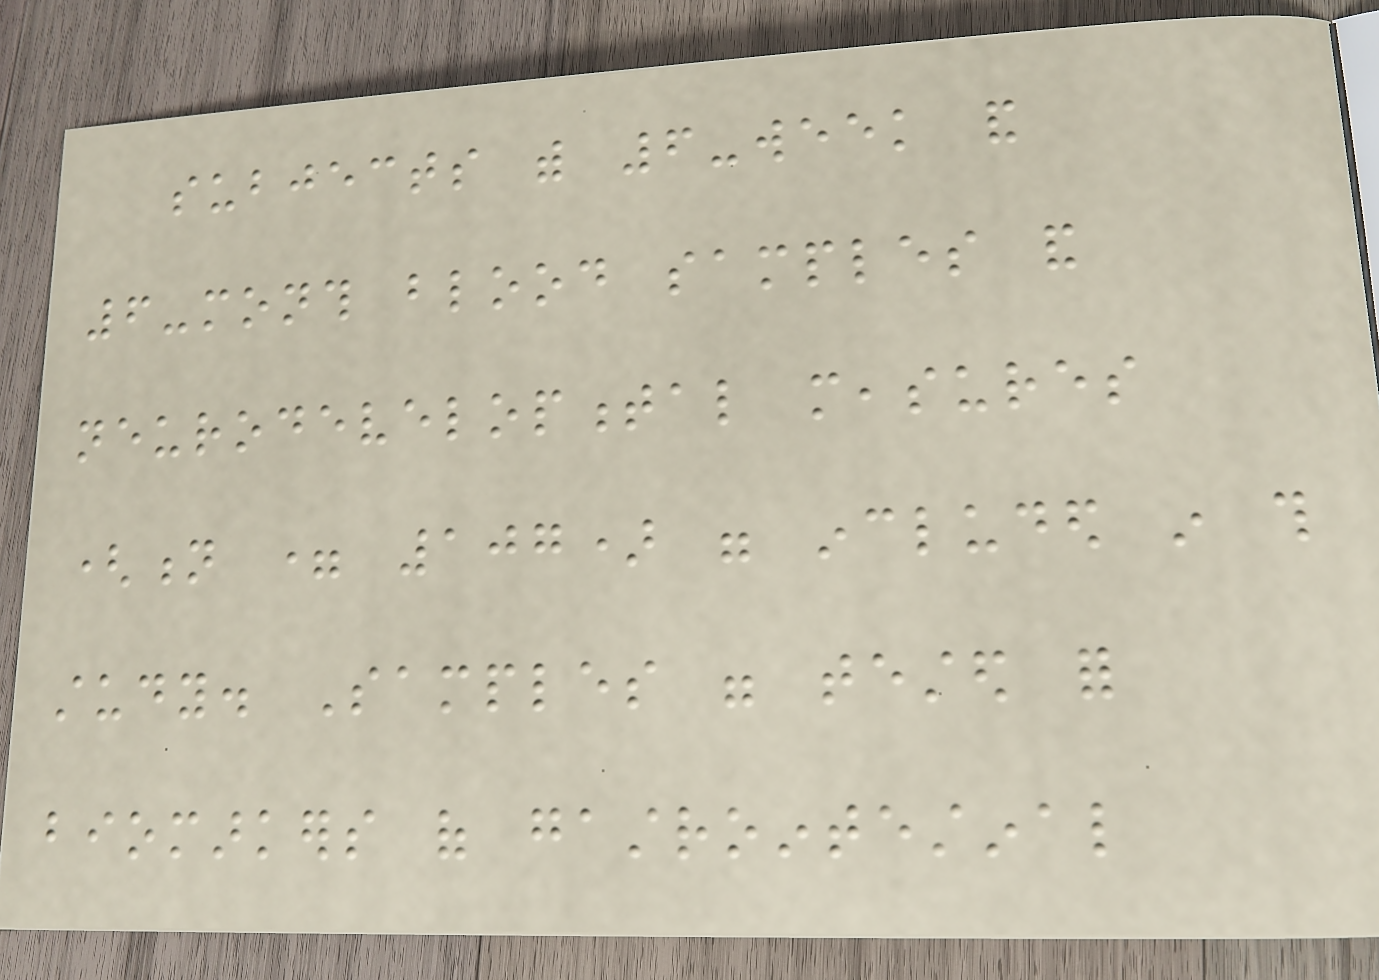subjects with 6-week and
6-month blood samples and
neurodevelopmental measures
(n = 107) were included in this
study. Samples were tested for
biomarkers of gastrointestinal
